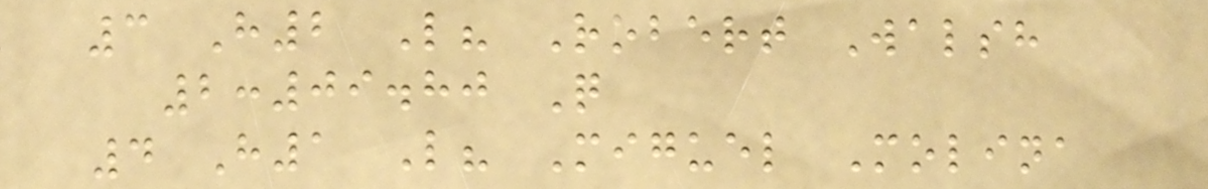3 H2 L? Robert Walsh
2:09.80 Q
4 H1 L? Miguel Molina
